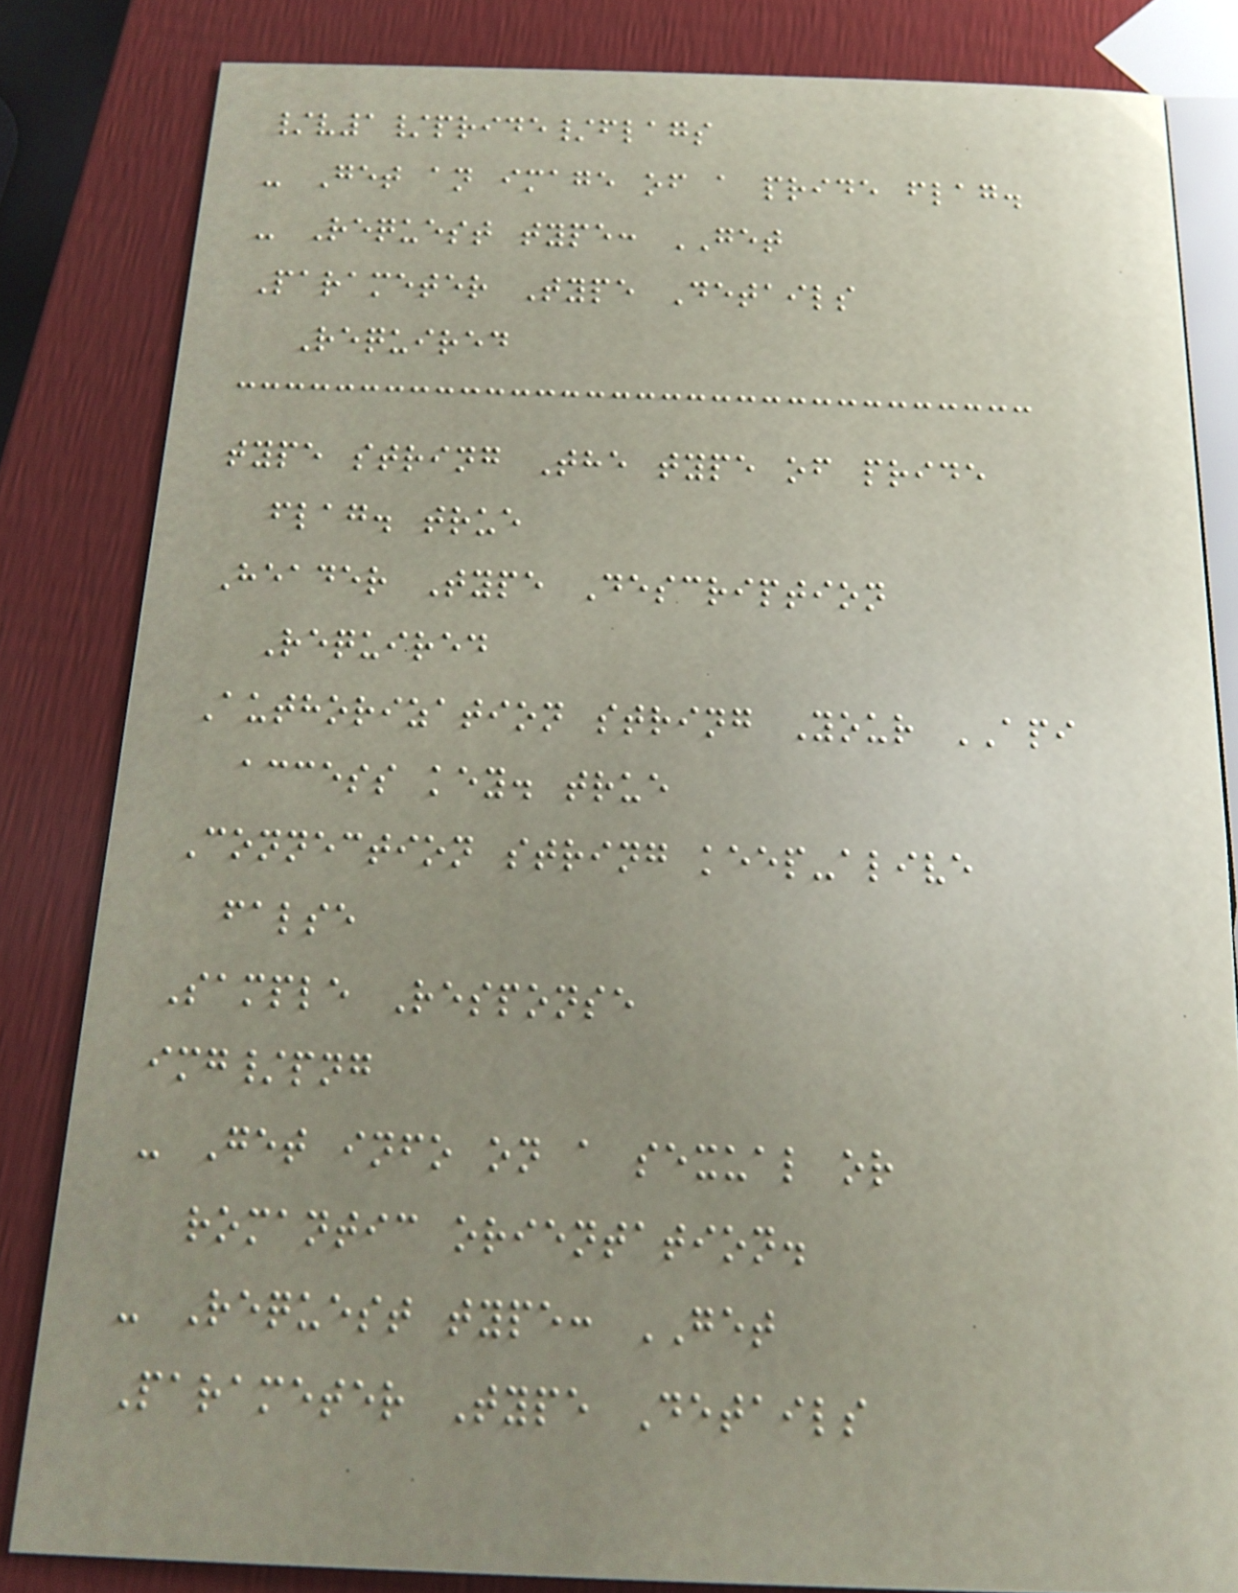/v1/pride/flags
- Get an image of a pride flag.
- Request type: GET
Parameter Type Details
Required
type string The type of pride
flag. true
Header Type Description
Required
Authorization string Your API
access key. true
Connection string keep-alive
false
Sample Response
img/png
- Get info on a sexual or
romantic orientation.
- Request type: GET
Parameter Type Details
